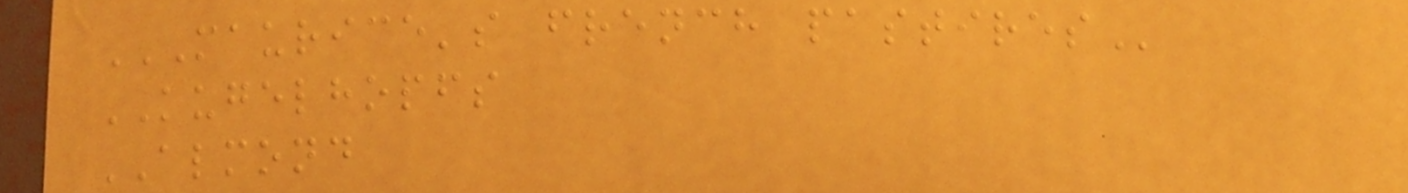MAURICE'S FRENCH PASTIRES
KUGELHOPFS
ALMOND
